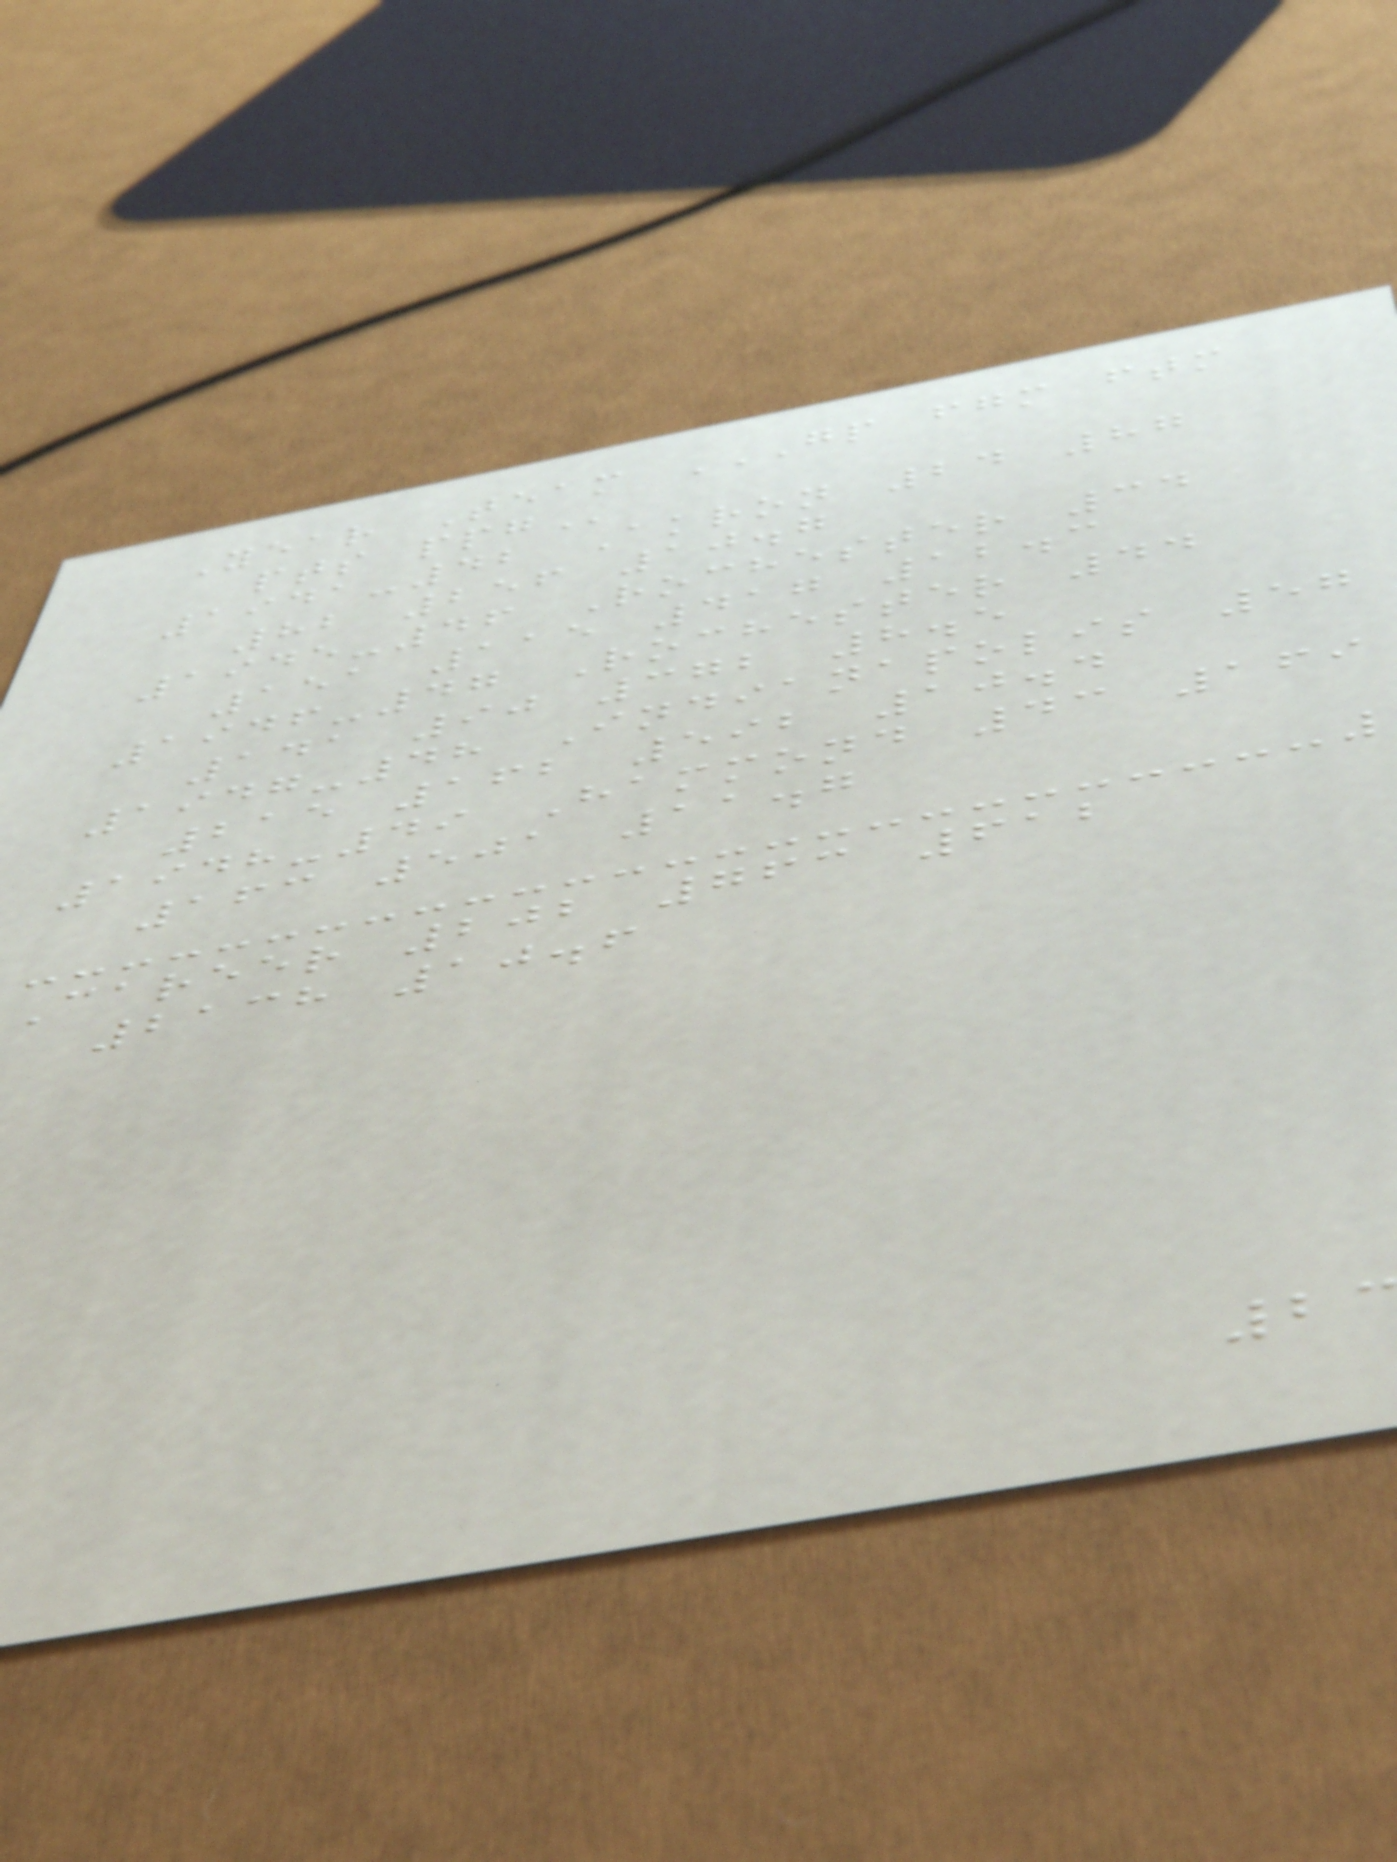Year Team GP FGM FTM
1941-42 Akron 24 87
82 256 10.7
1945-46 Rochester 34
151 115 417 12.3
1946-47 Rochester 44
141 90 372 8.5
1947-48 Indianapolis 57
215 162 592 10.4
1948-49 Hammond 43 169
163 501 11.7
Career 202 763 612
2138 10.6
